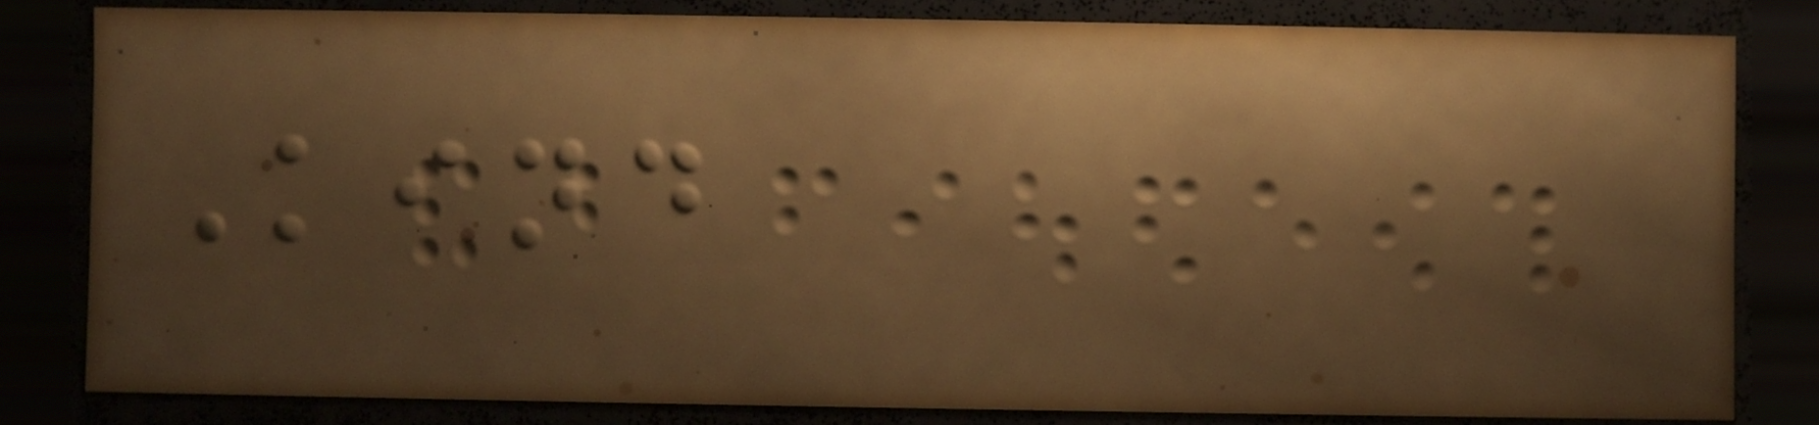Kind
